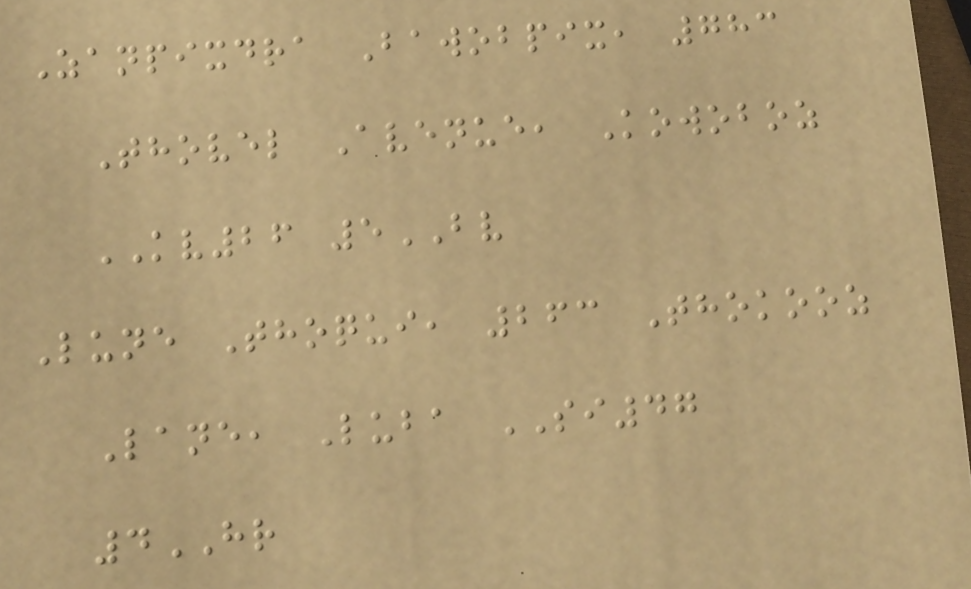Zanpixdra Bawobpix, 783
Thovel Avenue, Kowoboz
KV26 5BV
Lune Thoqui, 263 Thokooz
Lane, Luba SI47
4HR
